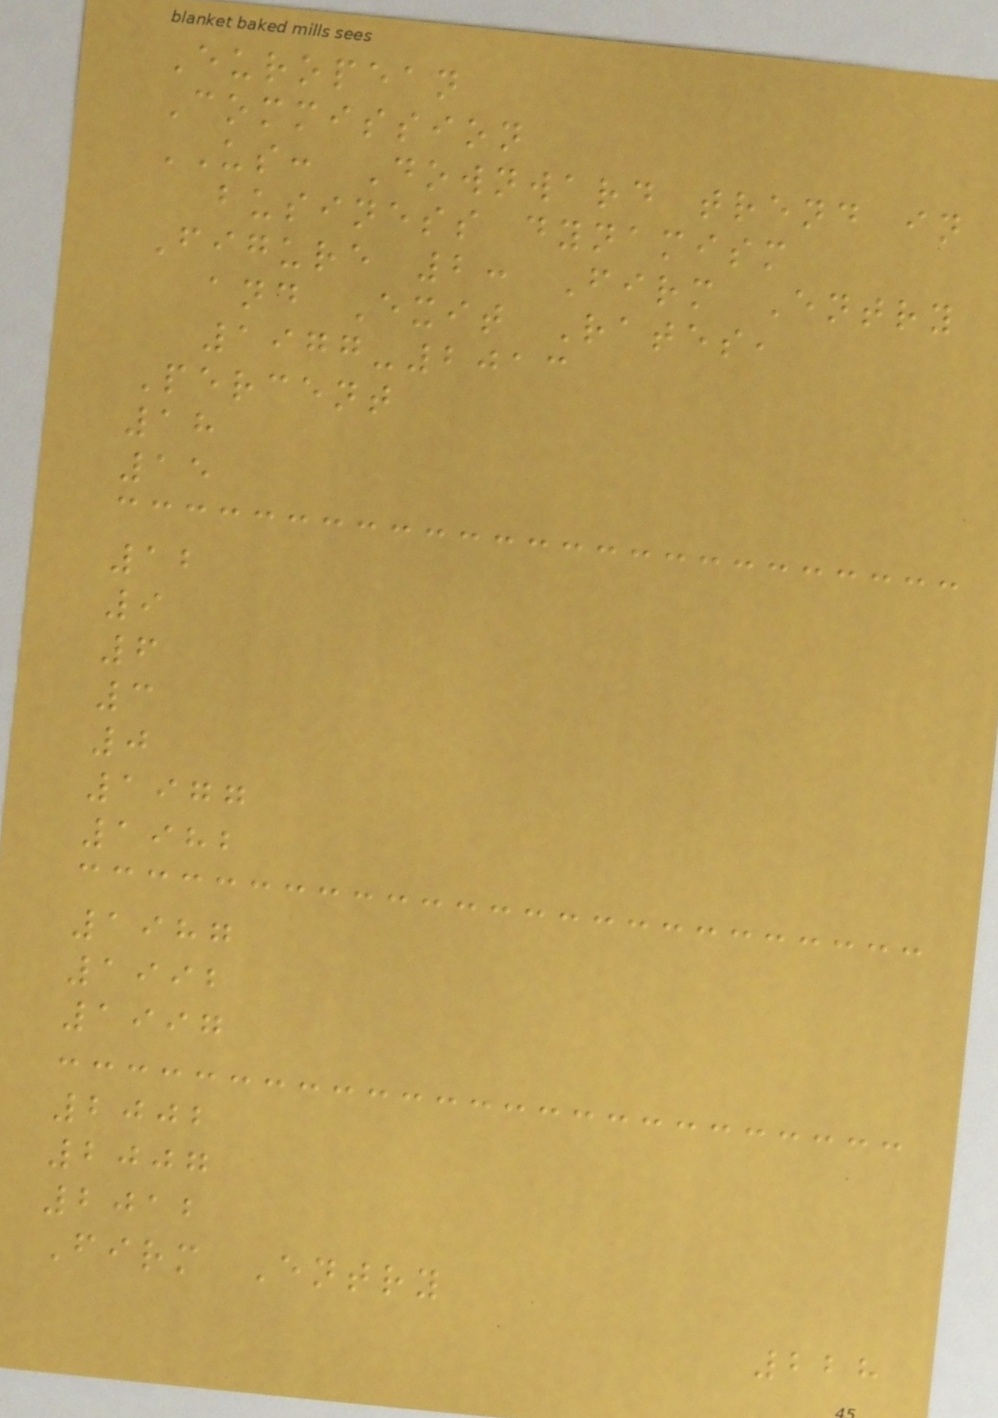European
Commission
US: Downward trend in
business dynamism
Figure 2: Firm Entry
and Exit Rates,
1977-2013
Percent
18
15
12
9
6
3
0
1977
1982
1987
1992
1997
2002
2007
2012
Firm Entry
228
